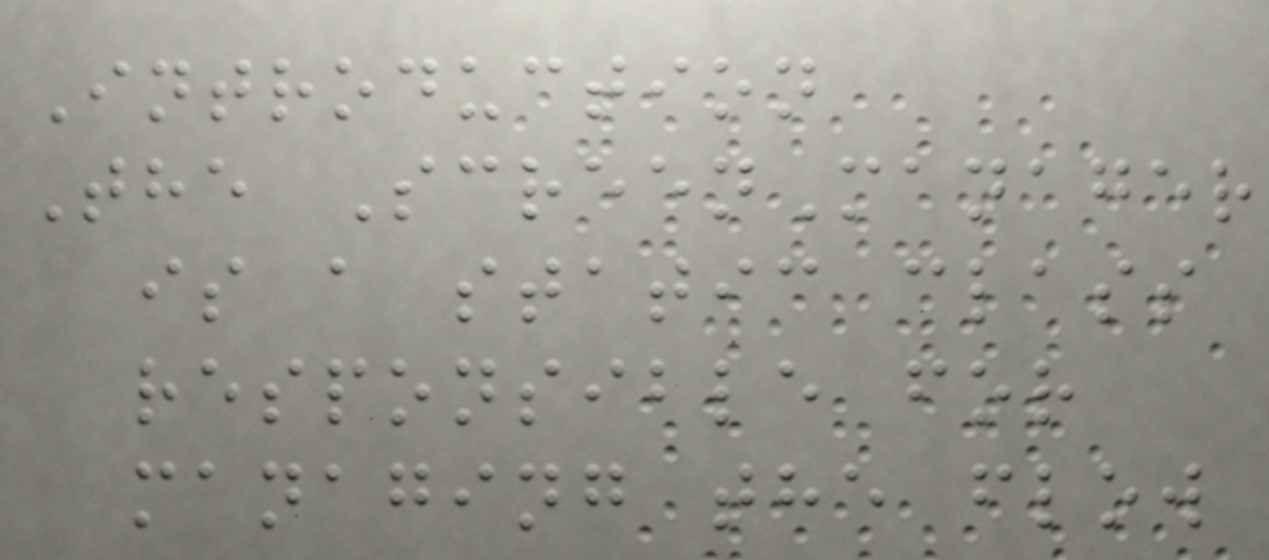Introduction
The ScreenManager
is a static class
responsible for
managing the flow
